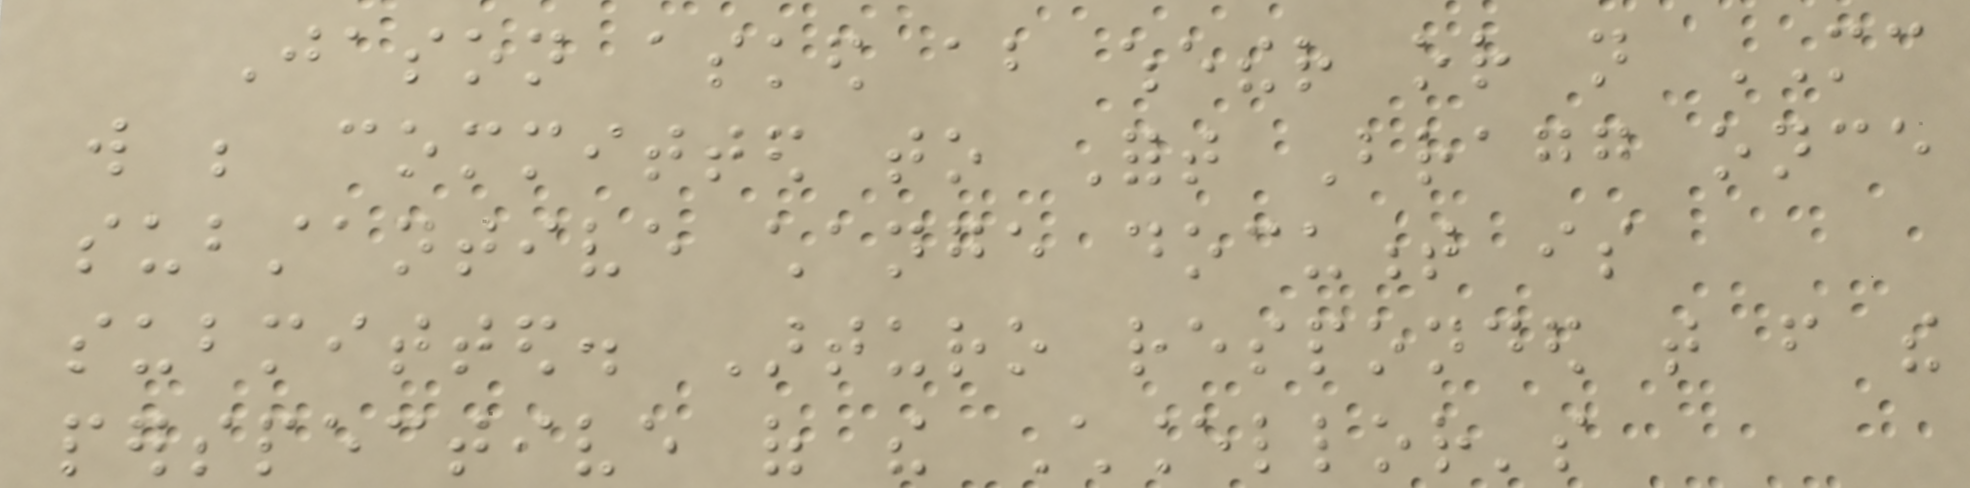Jason asked about whether or not MC
will be committed to Fort Bragg once
substantive change document is
submitted. Arturo responded that from the
perspective of the Chancellor's
